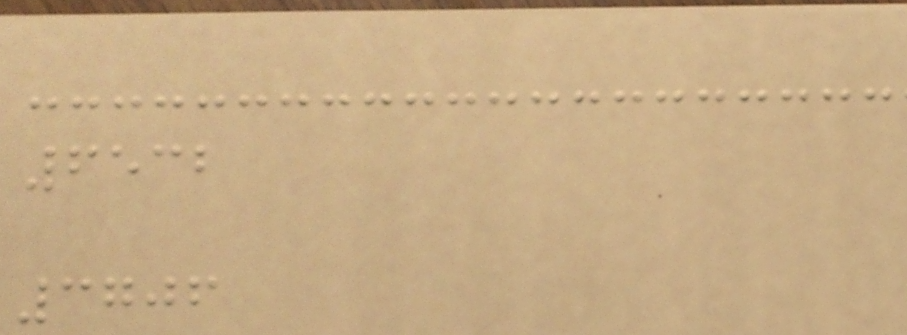6532
3706
